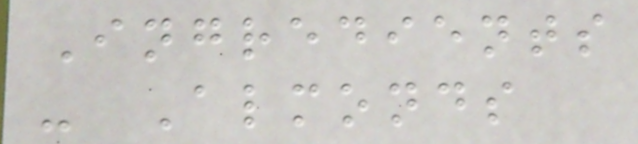Ingredients
- Almonds
